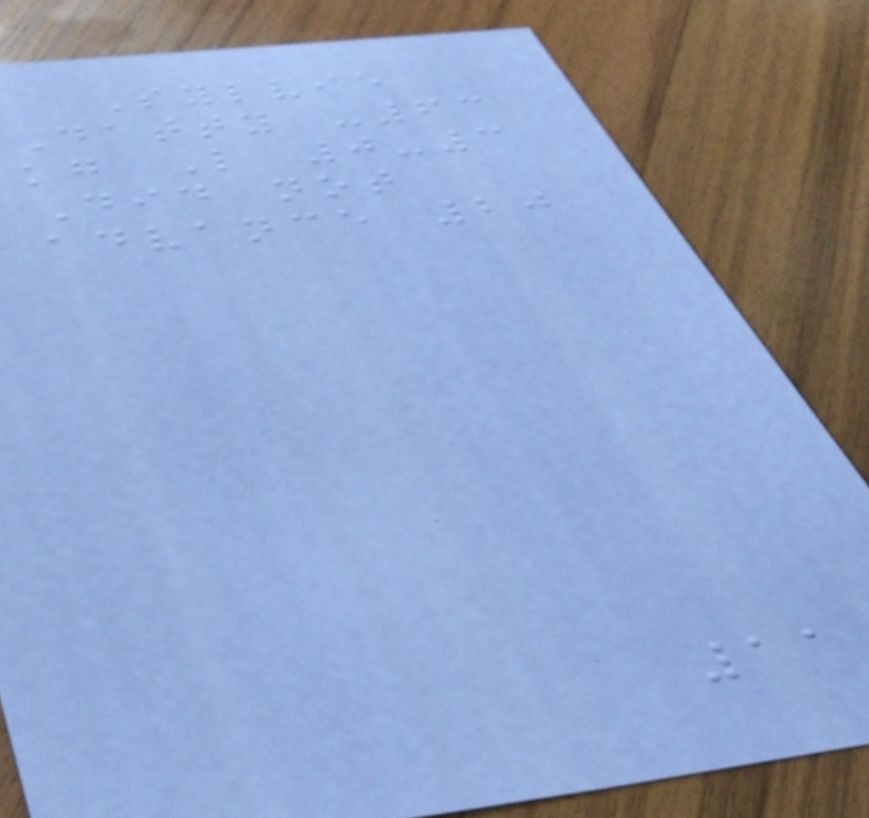Sylvie
Datty -63
kg L 0-3
Did not
advance 20
11
